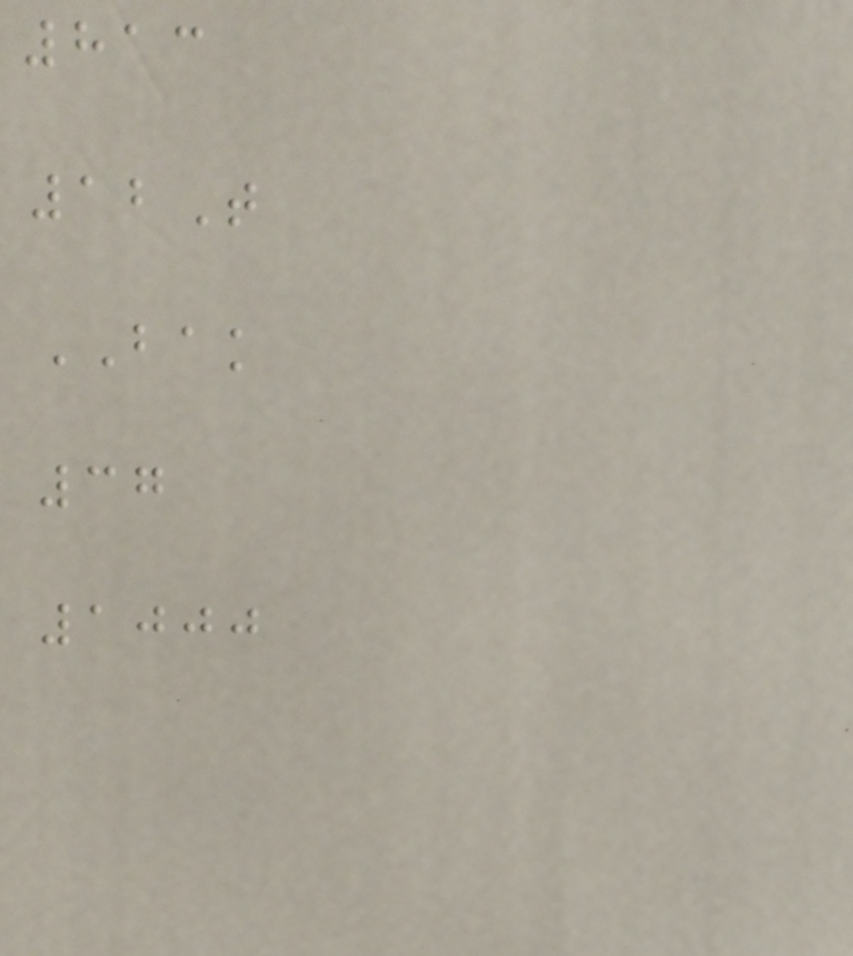813
12T
BAK
37
1000
